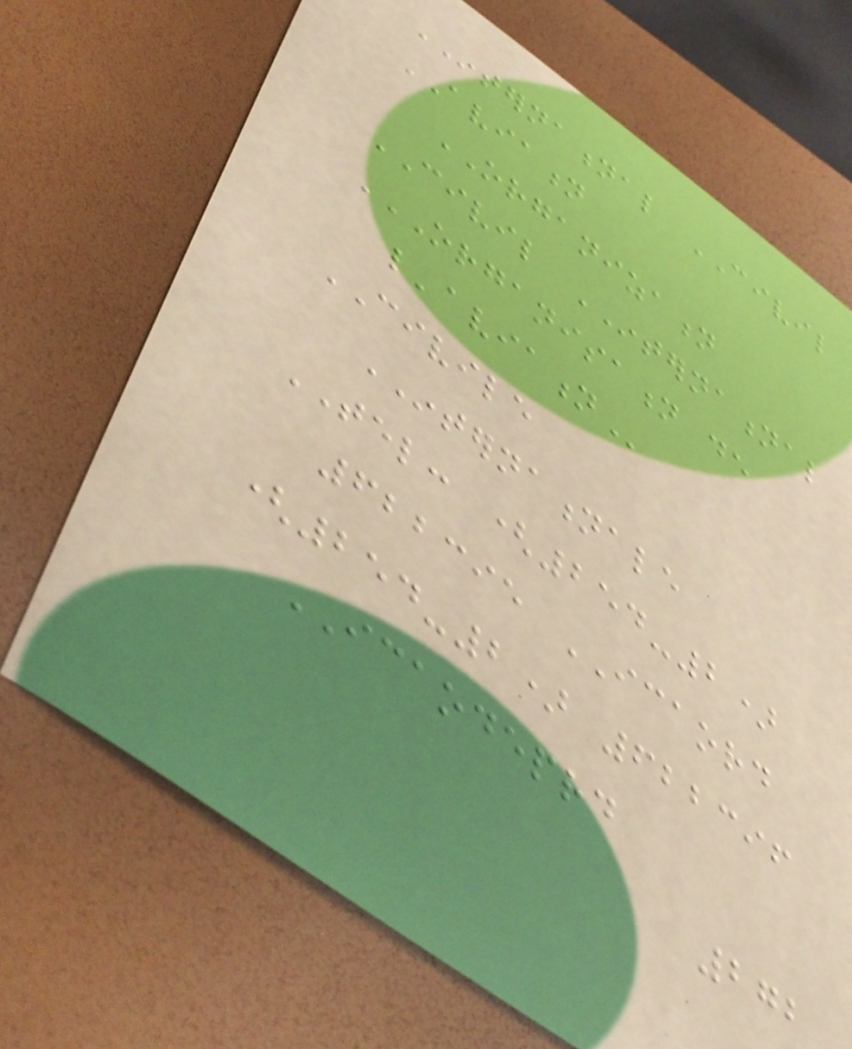INTERNATIONAL CIVIL
AVIATION
ORGANIZATION
CIVIL INTERNATIONAL
ORGANISATION DE
L'AVIATION
CIVILE
INTERNATIONALE
TEL: (254-2)
622395 ICAORD
(254-2) 622396
ICAODEPRD
272
